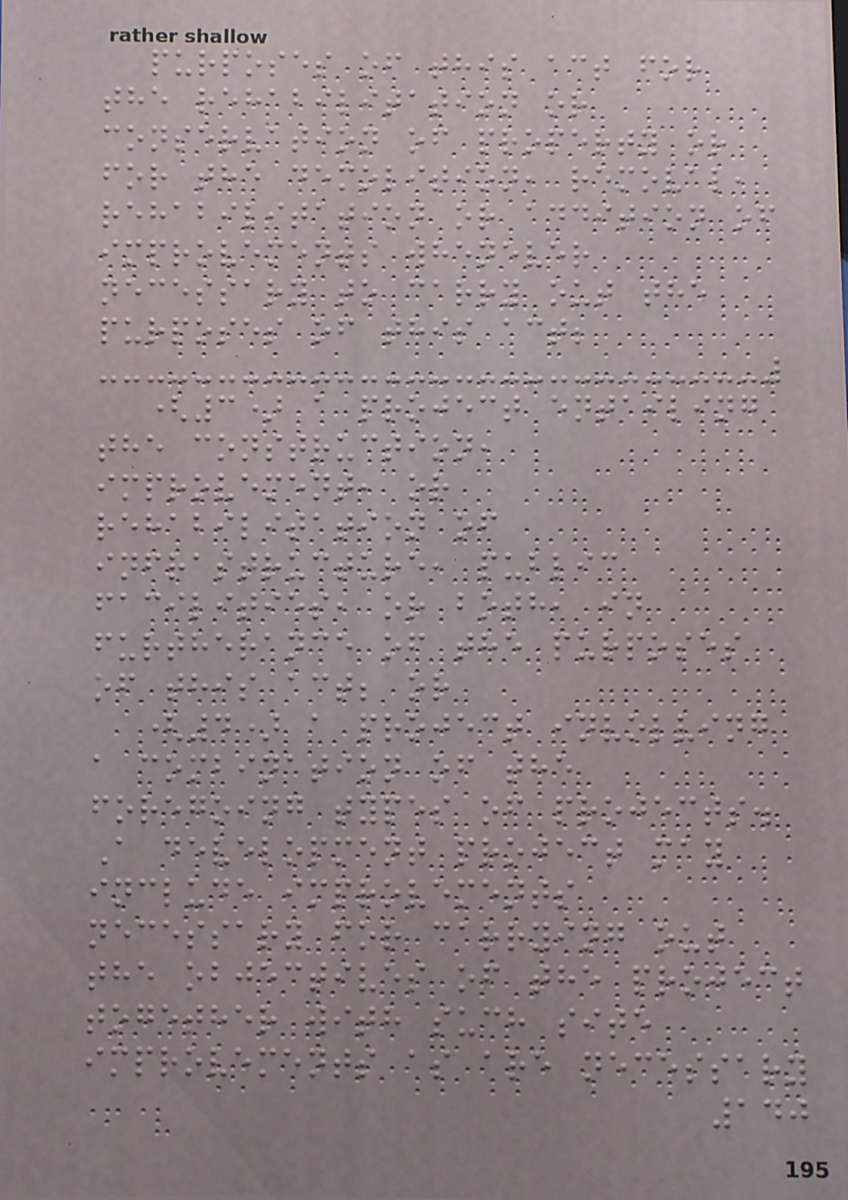purposes of this act for
the rehabilitation or
conservation of property or
for the demolition, removal,
rehabilitation or addition of
improvements whenever
necessary to carry out the
purposes of this act;
(3) a project entailing
the construction,
improvement, or
rehabilitation of
infrastructure, public
facilities, or both, in
furtherance of the purposes
of this act; or
(4) a project involving
a combination of the
foregoing types of projects.
A development project may
include improvements
necessary for carrying out
the objectives of the project
together with such site
improvements as are necessary
140
